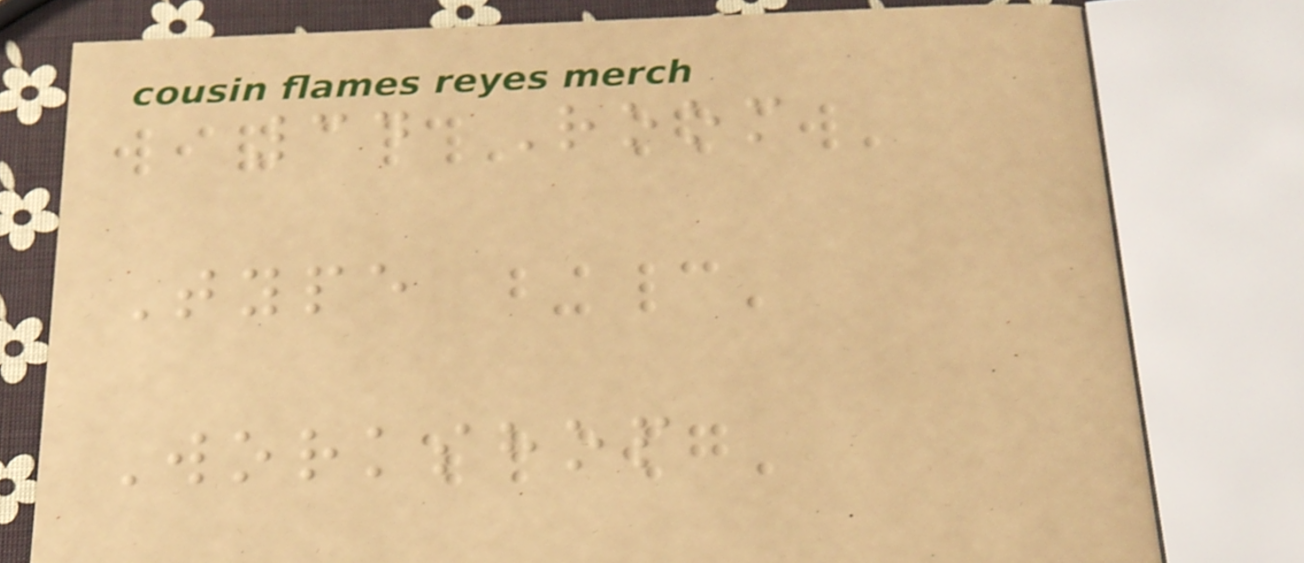34 Room
Type
Workshop
